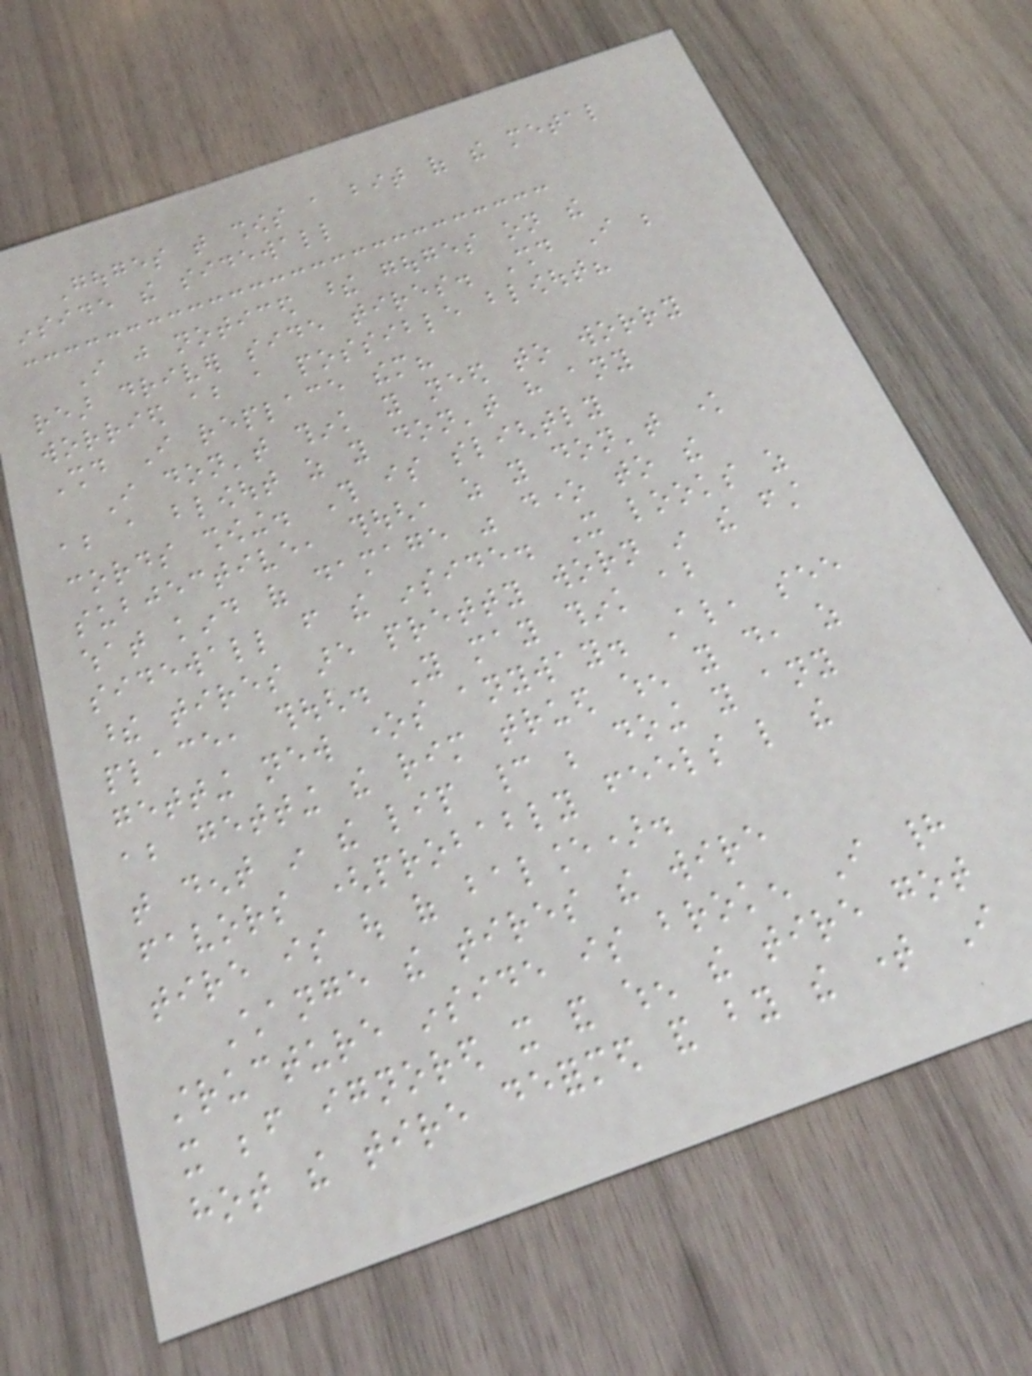Gouges that shows a bit of the metal
inside the sidewall
I just noticed these gouges on the
rear driver side tires. Should I be
worried about a possible blowout?
Should I replace them?
I don't think you need to worry
about a blowout as you don't have any
cords showing. This is slightly
subjective, though, as you don't know
what kind of damage was done to the
sidewall from the inside. It looks as
these tires are pretty worn in the first
place, though. You may think about
getting new ones anyway. Also, see
about getting the rim trued when you do, as
that dent in the lip cannot be doing you any
favors (probably feels like the
tire is out of balance).
Change the tires the wire
structure inside is broken I had
it before ignored it and when the tire got
hot the tire deformed and by the time I
